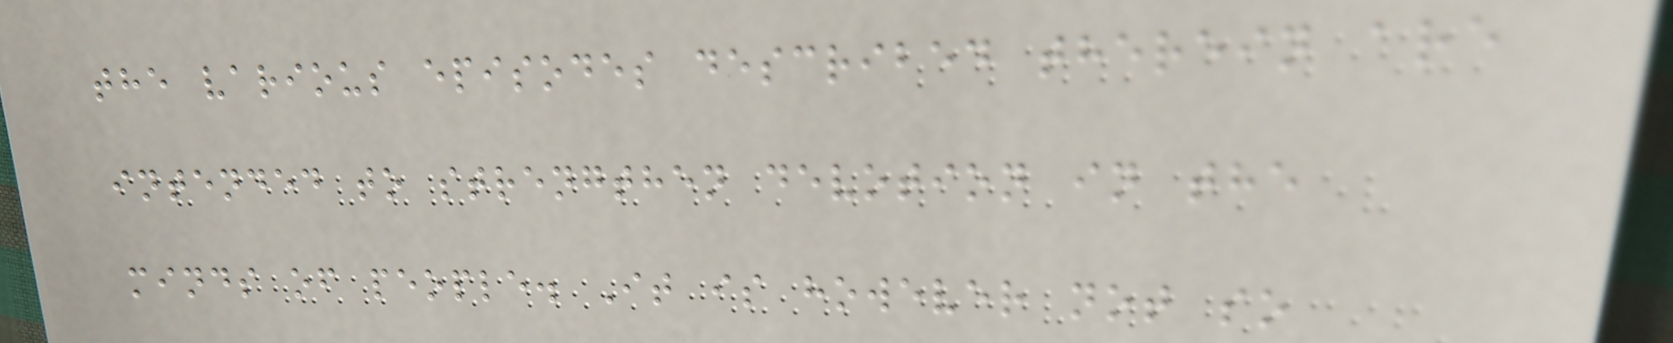the various episodes described therein are
intended to strengthen devotion in the
minds of people. It is however not so
